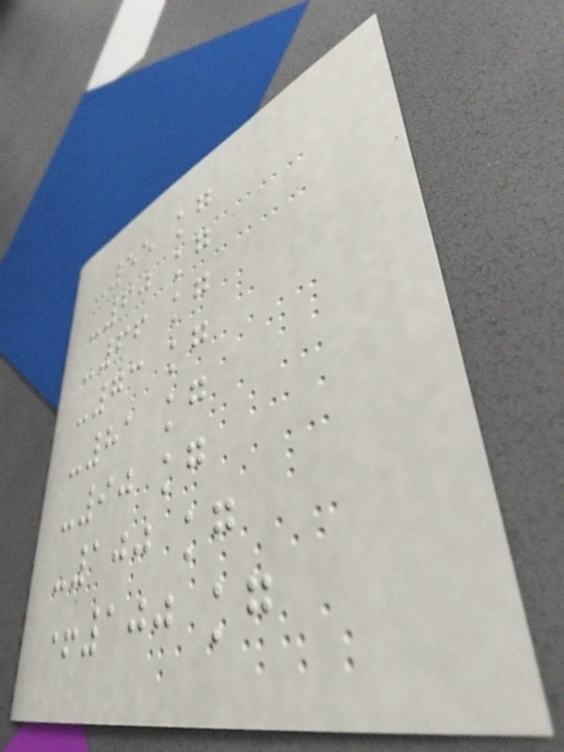-55 kg
-60 kg
-66 kg
-73 kg
-81 kg
-90 kg
-100 kg
+100 kg
